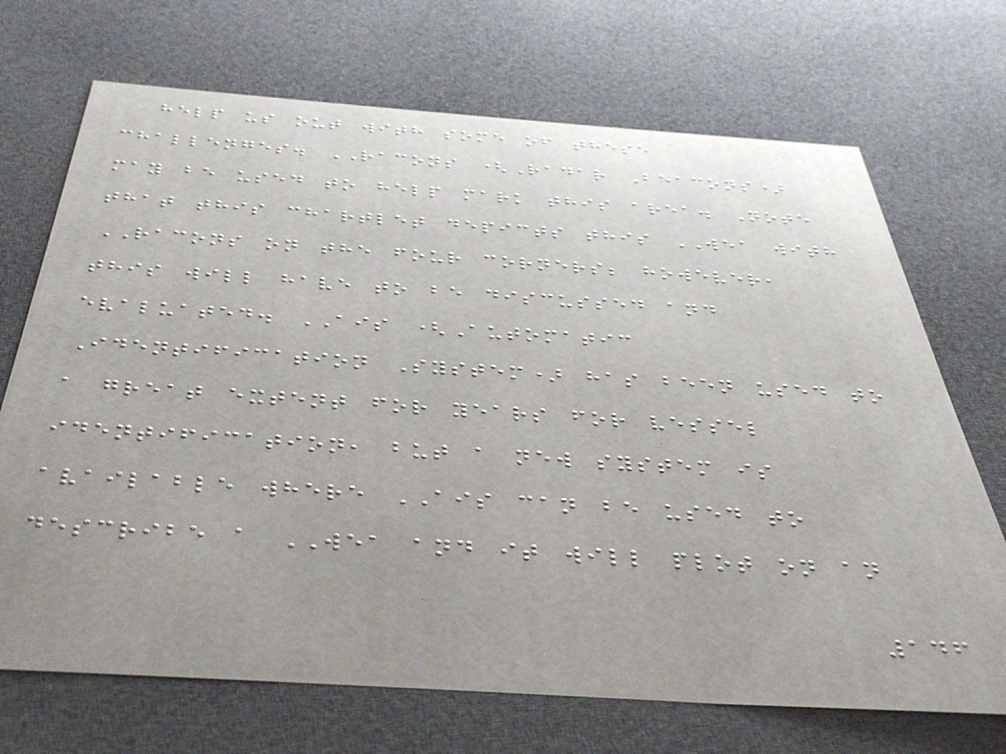help us out with some of these
challenges. RACONS (Radar Beacons)
may be used to help mark this area. Note
that this chartlet depicts this WEA with
RACONS on the four corners; however,
this will have to be discussed and
evaluated. AIS (Automatic
Identification System) has been used to
a great extent for years for vessel
identification, but a new system is
available where AIS can be used to
describe a WEA and it will plot on an
146
